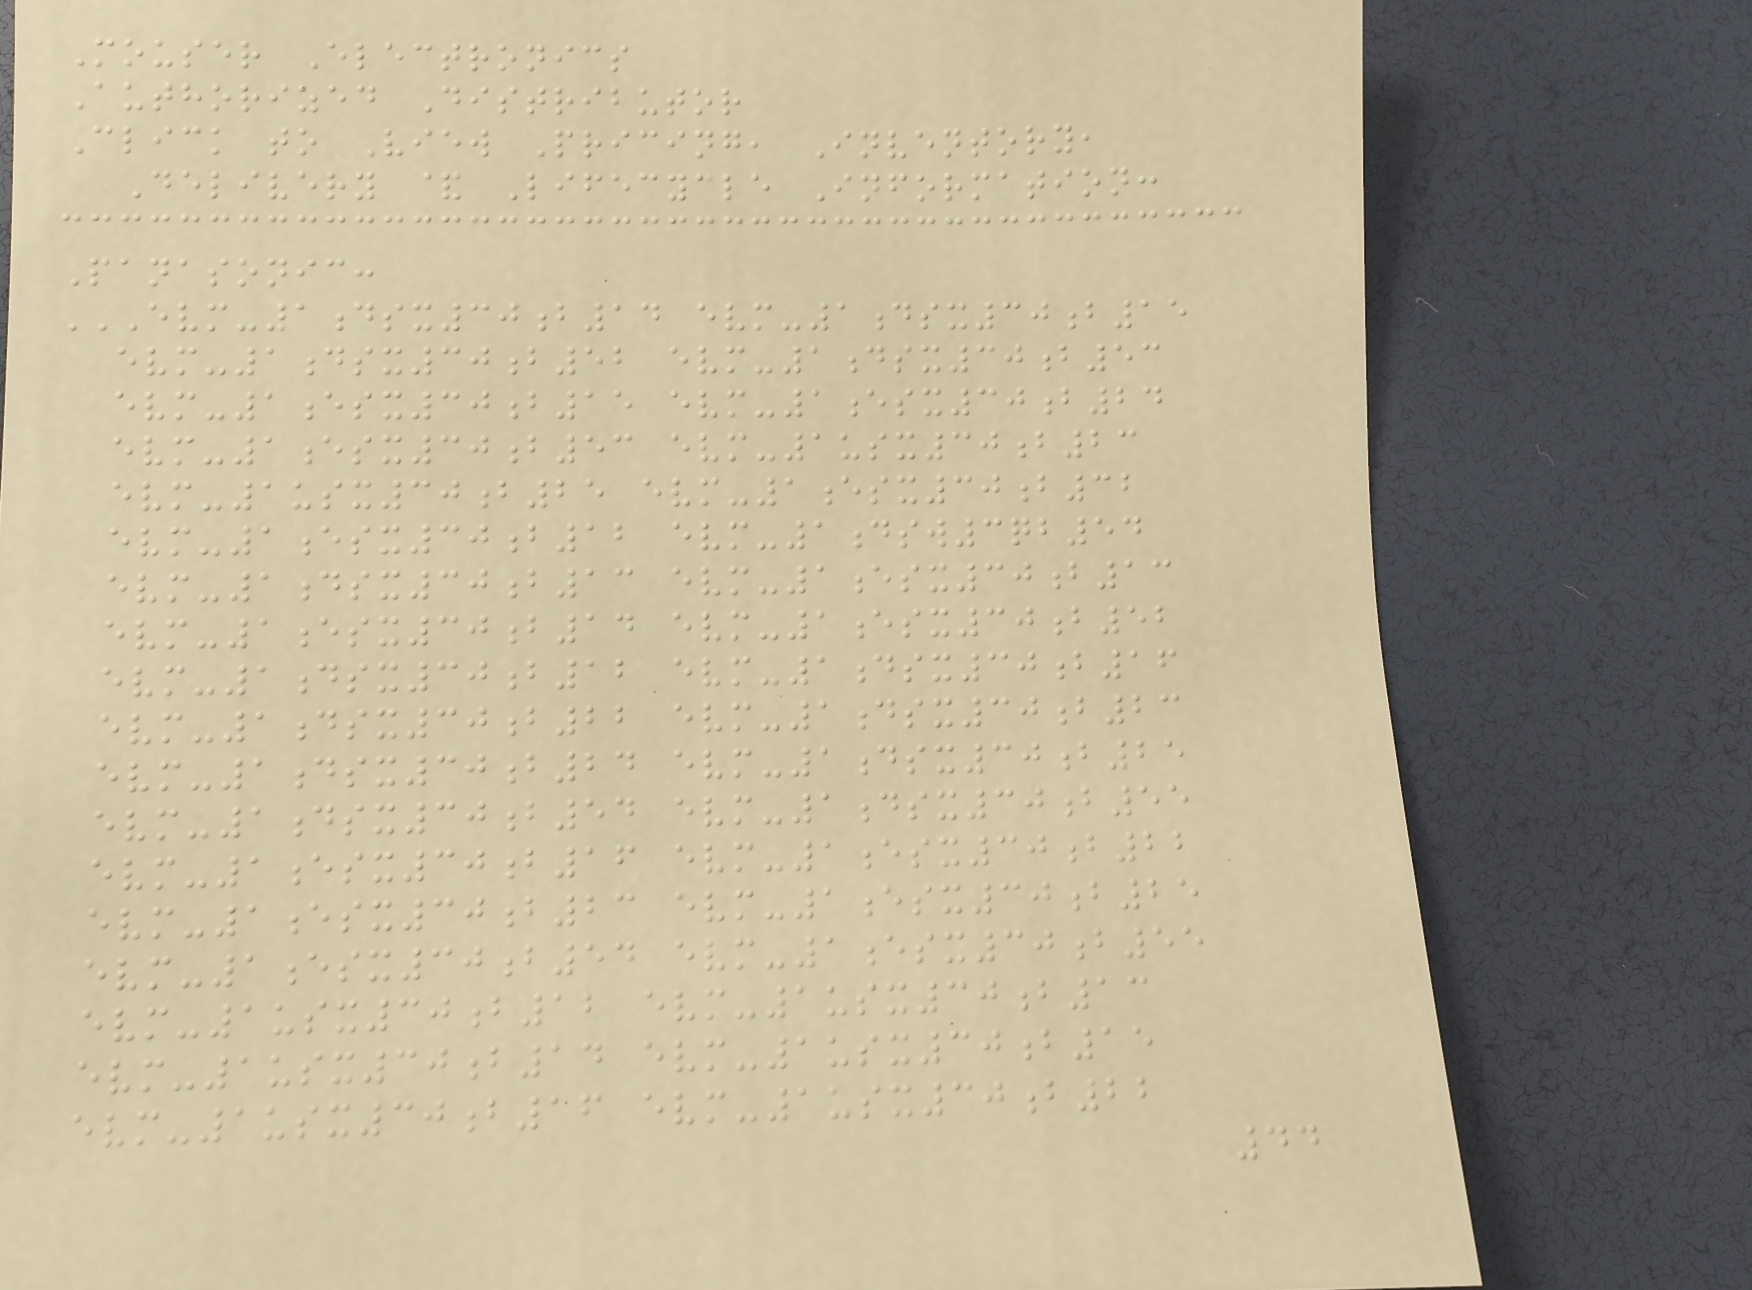Mouser Electronics
Authorized Distributor
Click to View Pricing, Inventory,
Delivery & Lifecycle Information:
Panasonic:
EVM-1DSX30B14 EVM-1DSX30B15
EVM-1DSX30B52 EVM-1DSX30B53
EVM-1ESX30B15 EVM-1ESX30B24
EVM-1ESX30B53 EVM-1USX30B23
EVM-1USX30B25 EVM-1ESX30B32
EVM-1ESX30B12 EVM-1DSW3QB54
EVM-1DSX30B13 EVM-1ESX30B13
EVM-1ESX30B14 EVM-1ESX30B52
EVM-1DSX30B12 EVM-1DSX30B16
EVM-1DSX30B22 EVM-1DSX30B23
EVM-1DSX30B24 EVM-1DSX30B25
EVM-1DSX30B54 EVM-1DSX30B55
EVM-1ESX30B16 EVM-1ESX30B22
EVM-1ESX30B23 EVM-1ESX30B25
EVM-1ESX30B54 EVM-1ESX30B55
EVM-1USX30B12 EVM-1USX30B13
EVM-1USX30B14 EVM-1USX30B15
EVM-1USX30B16 EVM-1USX30B22
44
